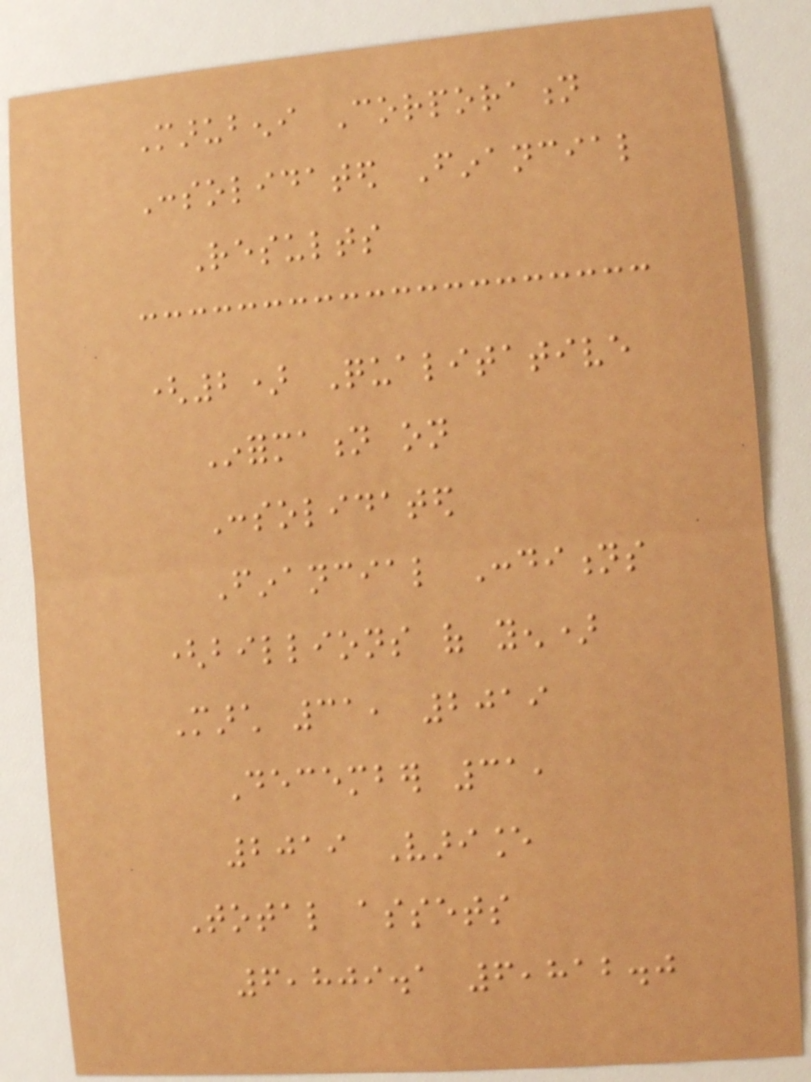Marubeni Corporation
Consolidated Financial
Results
(2) Qualitative
Information on
Consolidated
Financial Conditions
(billions of yen)
March 31, 2019
December 31,
2019 Variance
Total assets
6,809.1 6,812.0
